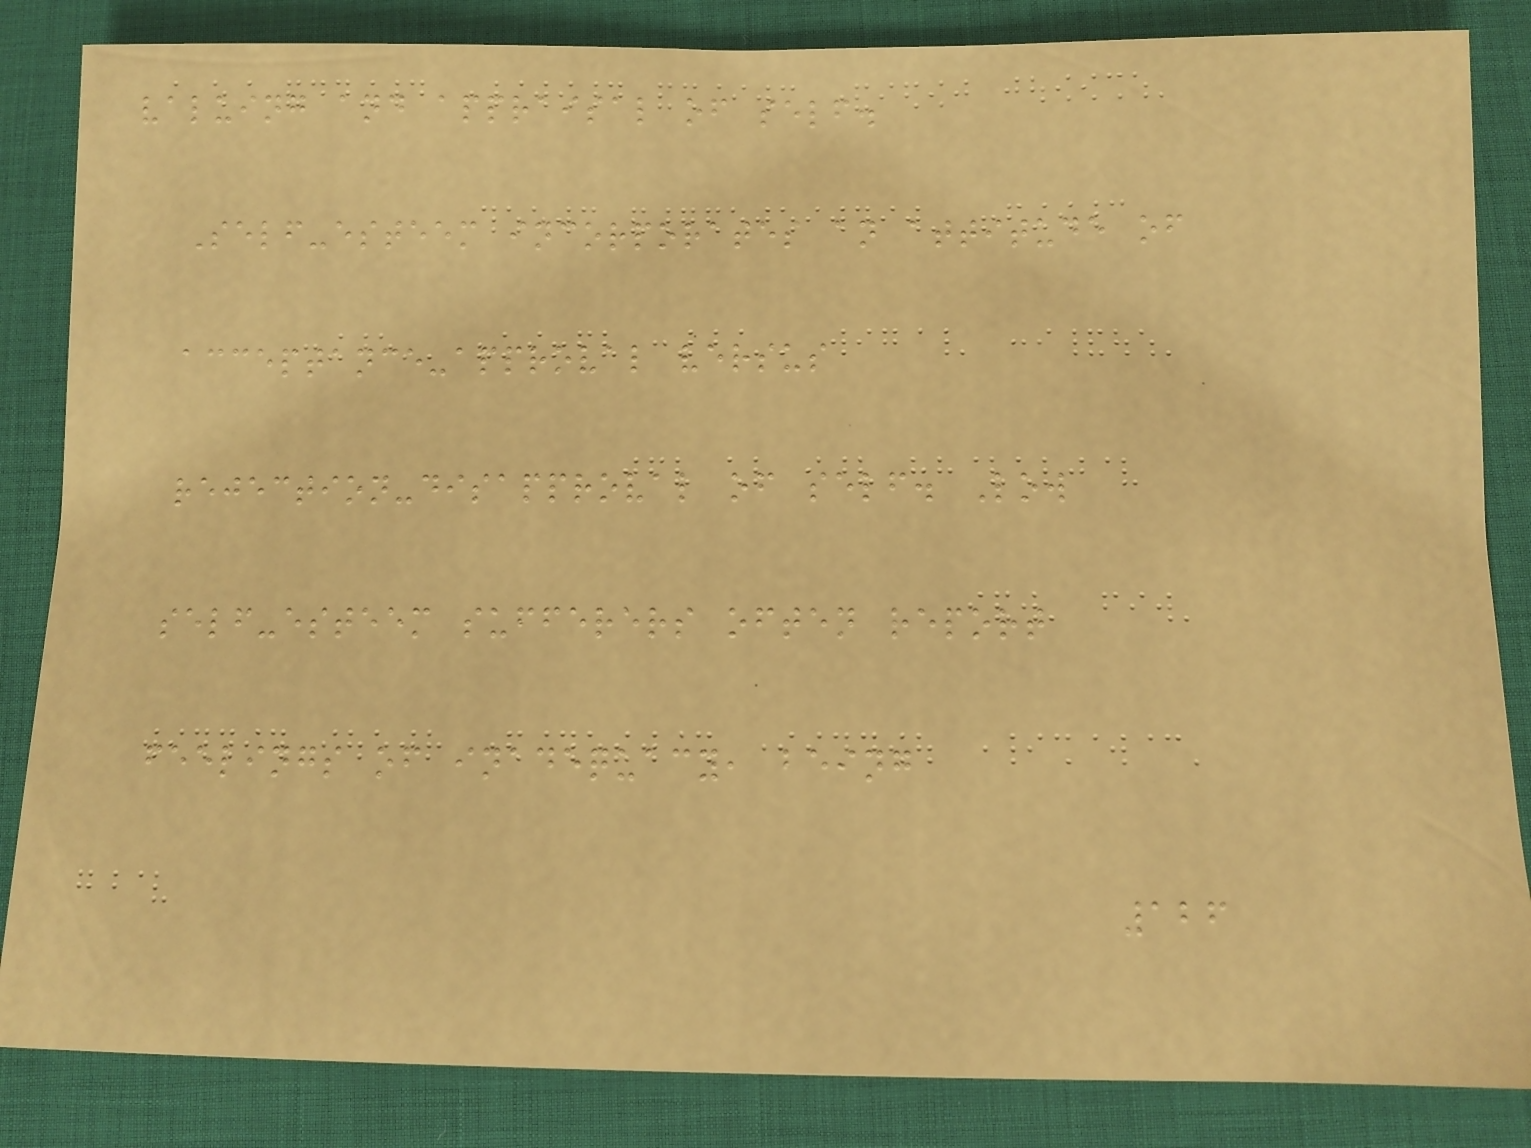valuing and appraisal of self.
Self-esteem incorporates an attitude of
acceptance-approval versus
rejection-disapproval of self. Low
self-esteem sufferers often report
feelings of inadequacy, being
126
